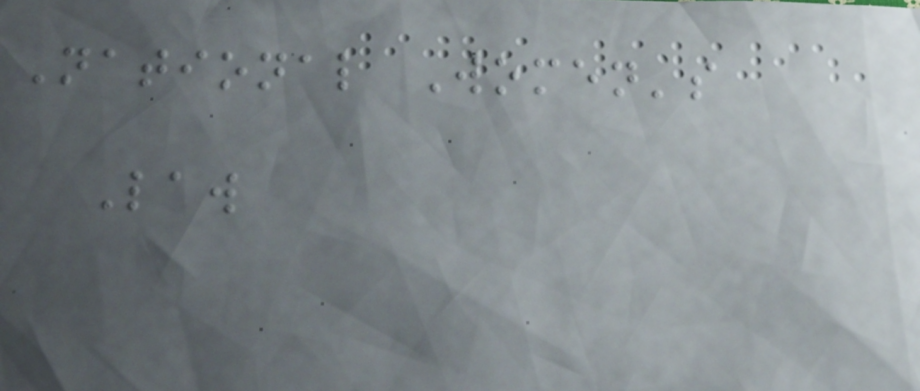National Women's
Law
